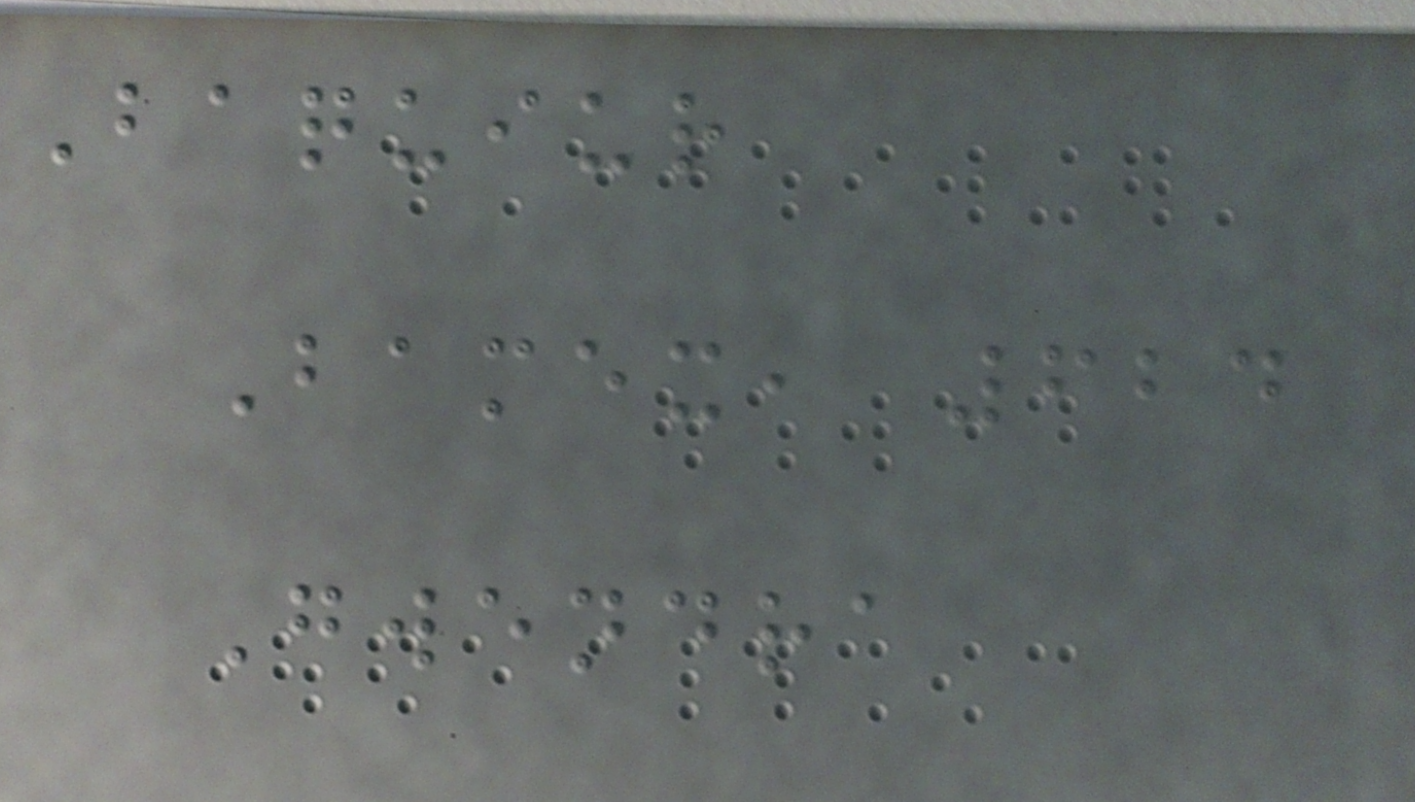Baquiur
Bamex, 624
Gwendra
